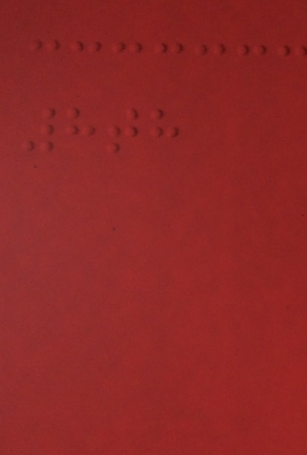8th
